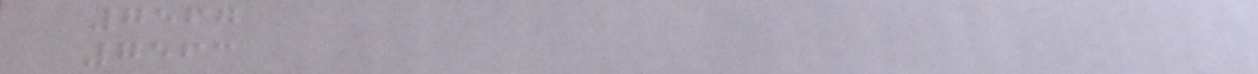7567
7563
